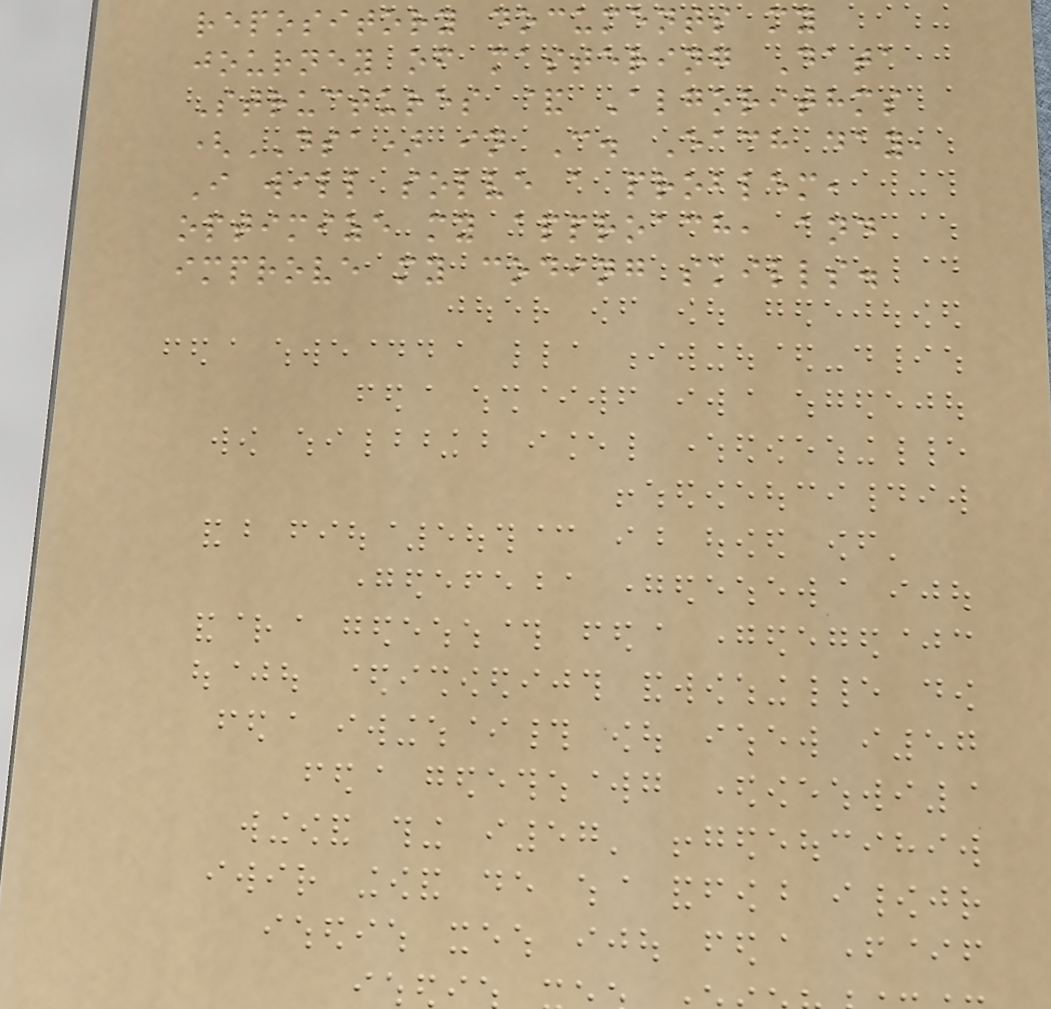repository documents my
journey of mastering Data
Structures & Algorithms
(DSA) in C. Each day,
I will solve a problem,
optimize my approach, and
improve my coding skills.
